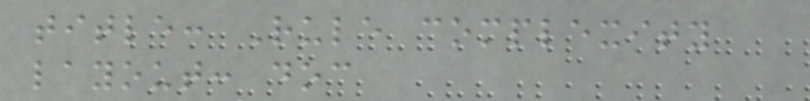title: Rule complexity
layout: doc
